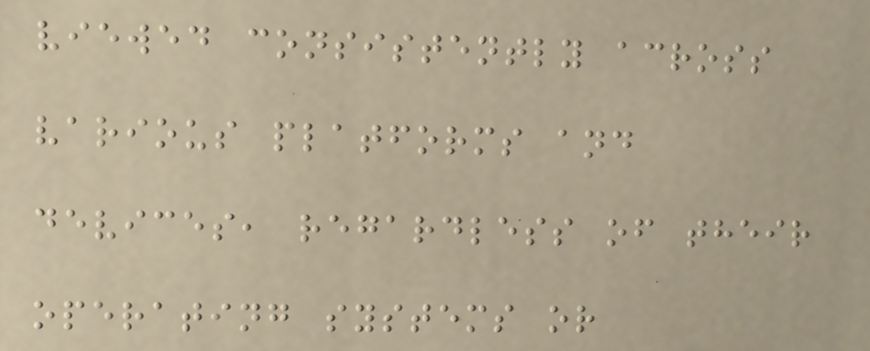viewed consistently across
various platforms and
devices, regardless of their
operating systems or
